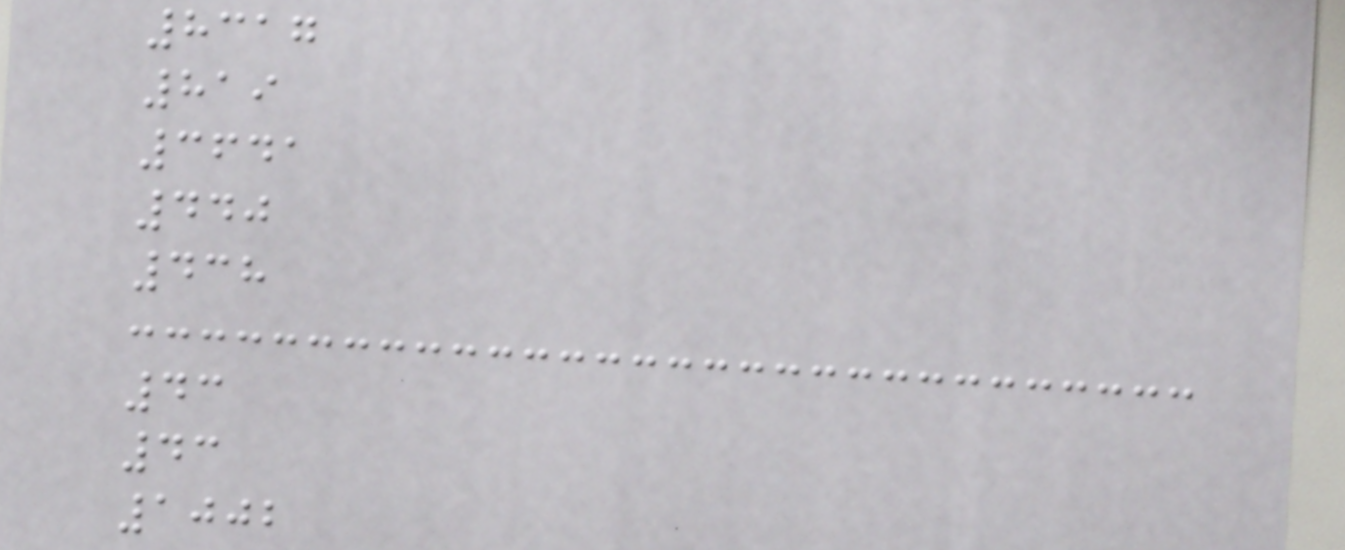8317
819
3641
440
438
43
43
1002
